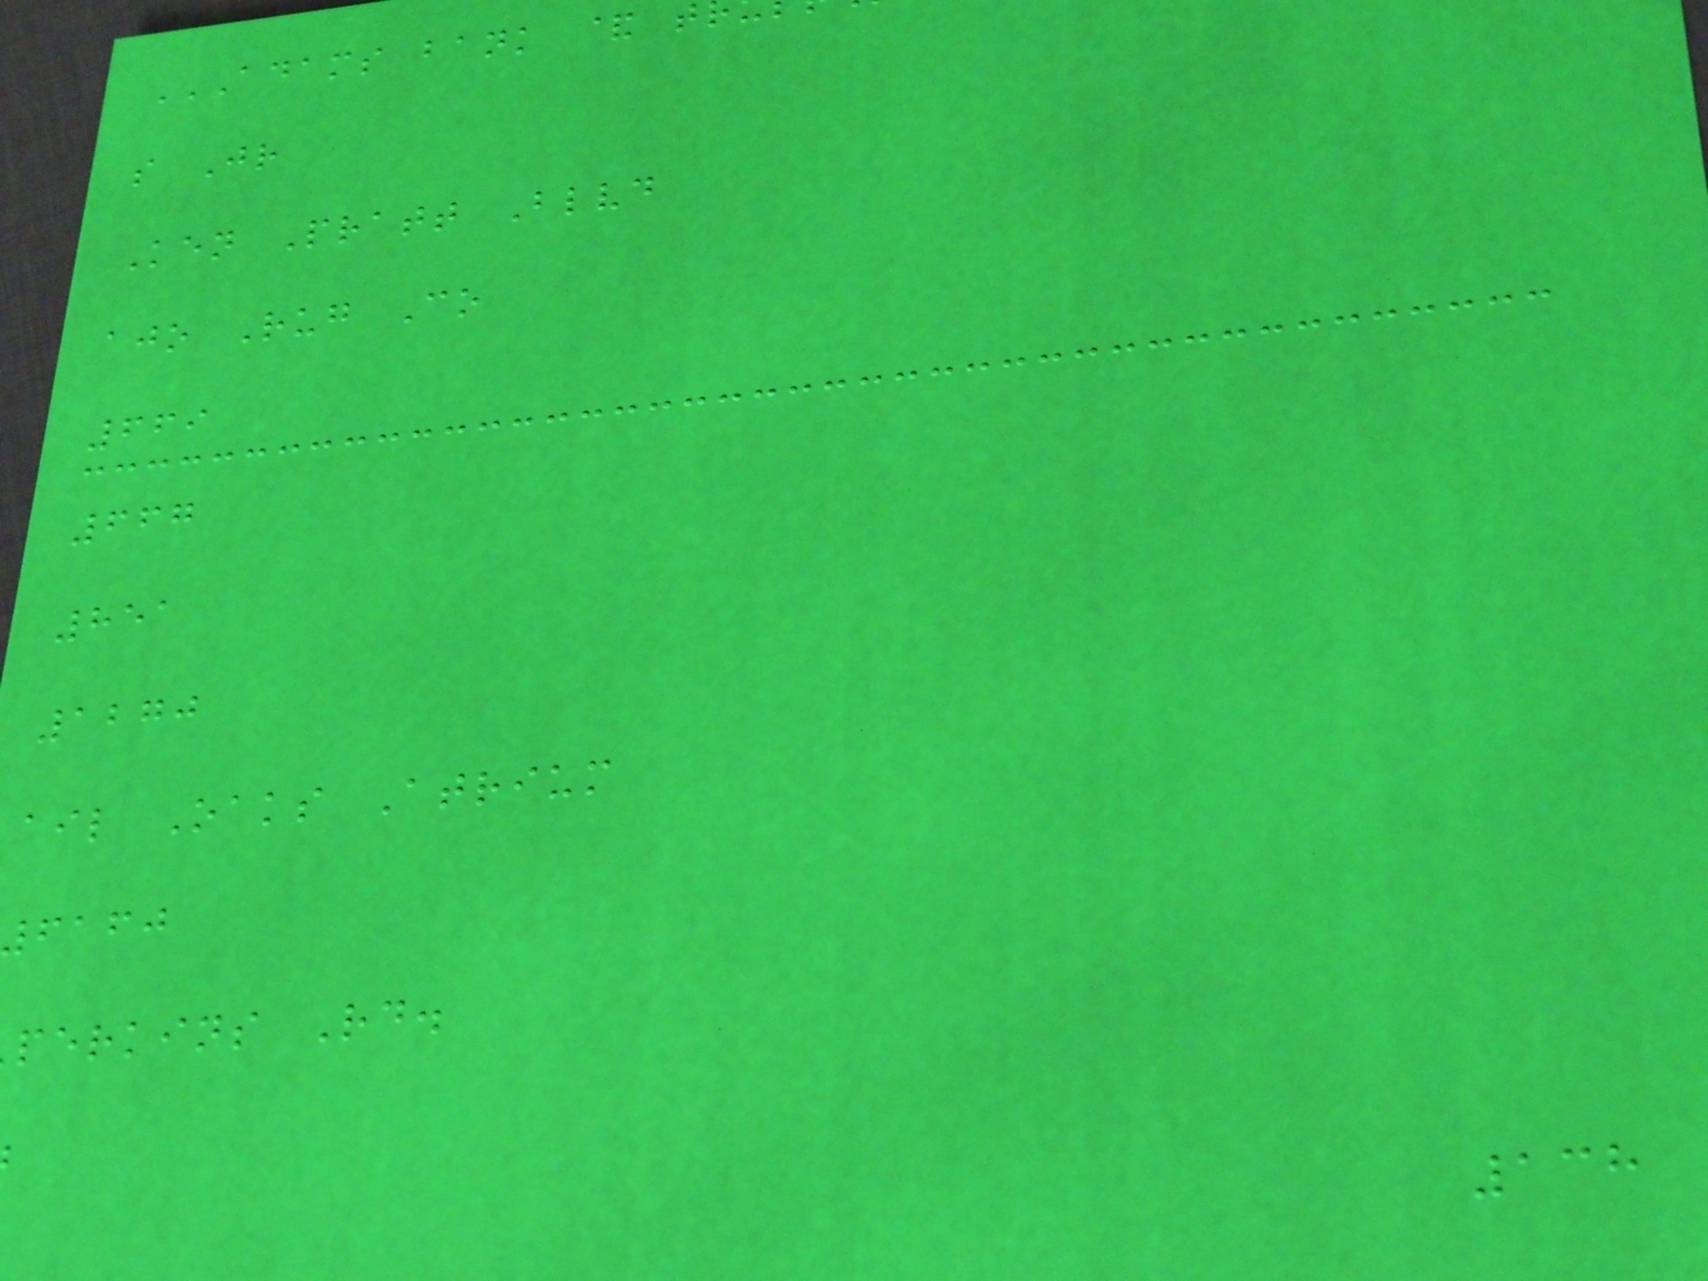s Jr
Ken Pratt Blvd
ajo Rug Co
669
667
851
1270
ail Oaks Atrium
fafj
perkins Rd.
138
